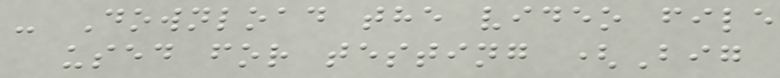- Download the video file
used for testing (Big
